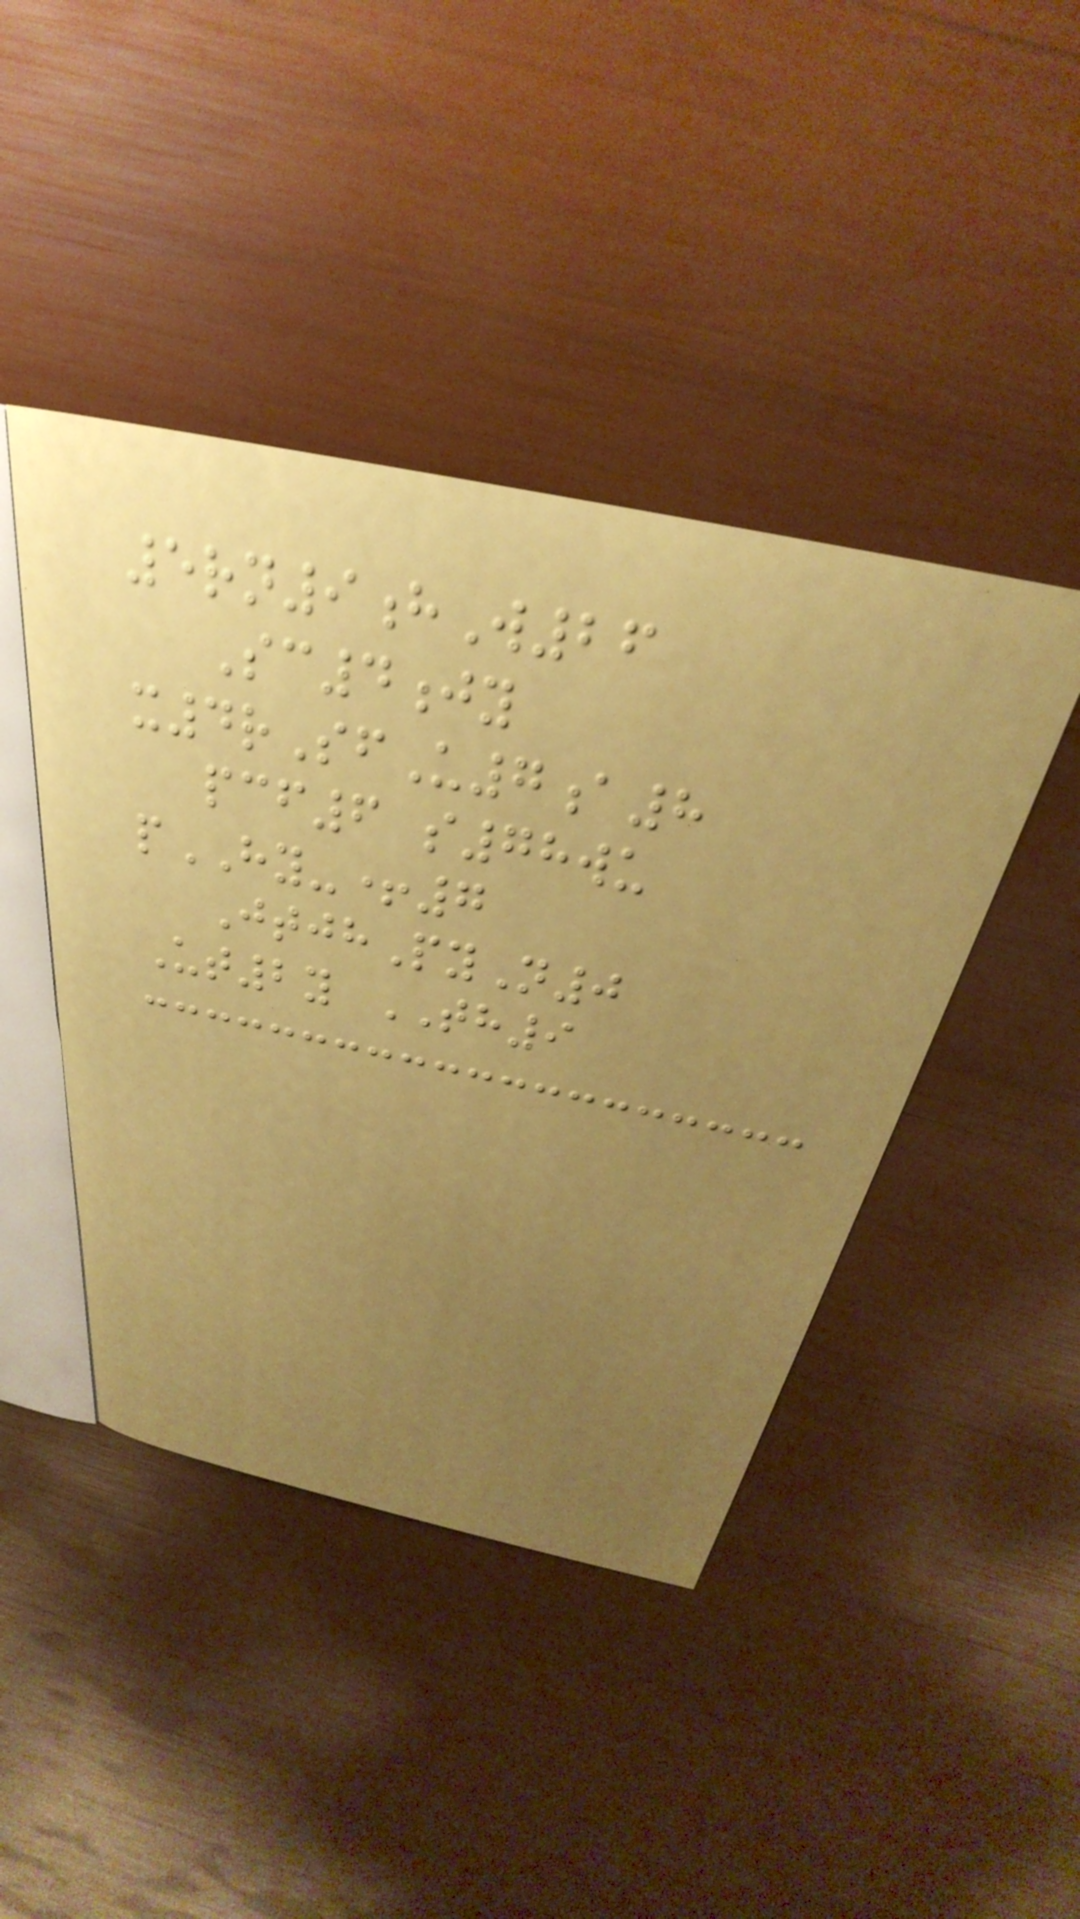5rn9hW26
Sc4jy
x4rSfU7a8
pcf6 s78wu
pHY-+7
JtjhPyN0
Ut2y TH9
